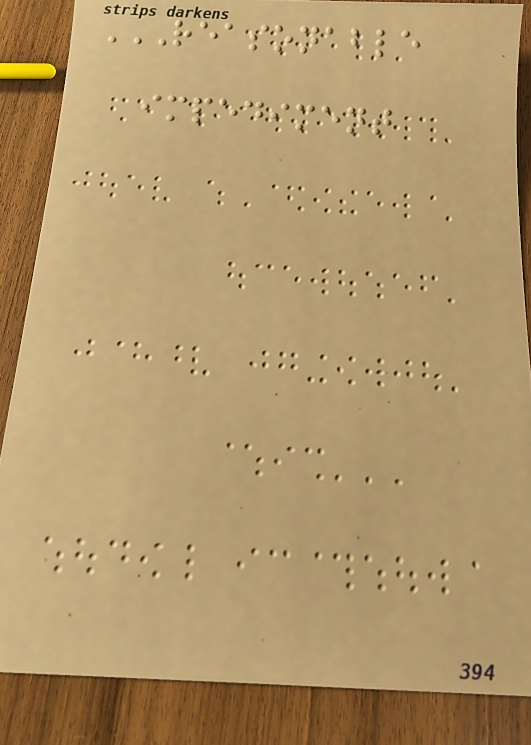REASONABLE
IMPEDIMENT
